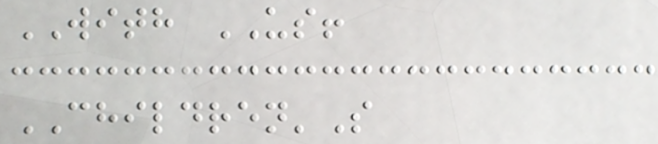WITH US!
CHILDREN'S
